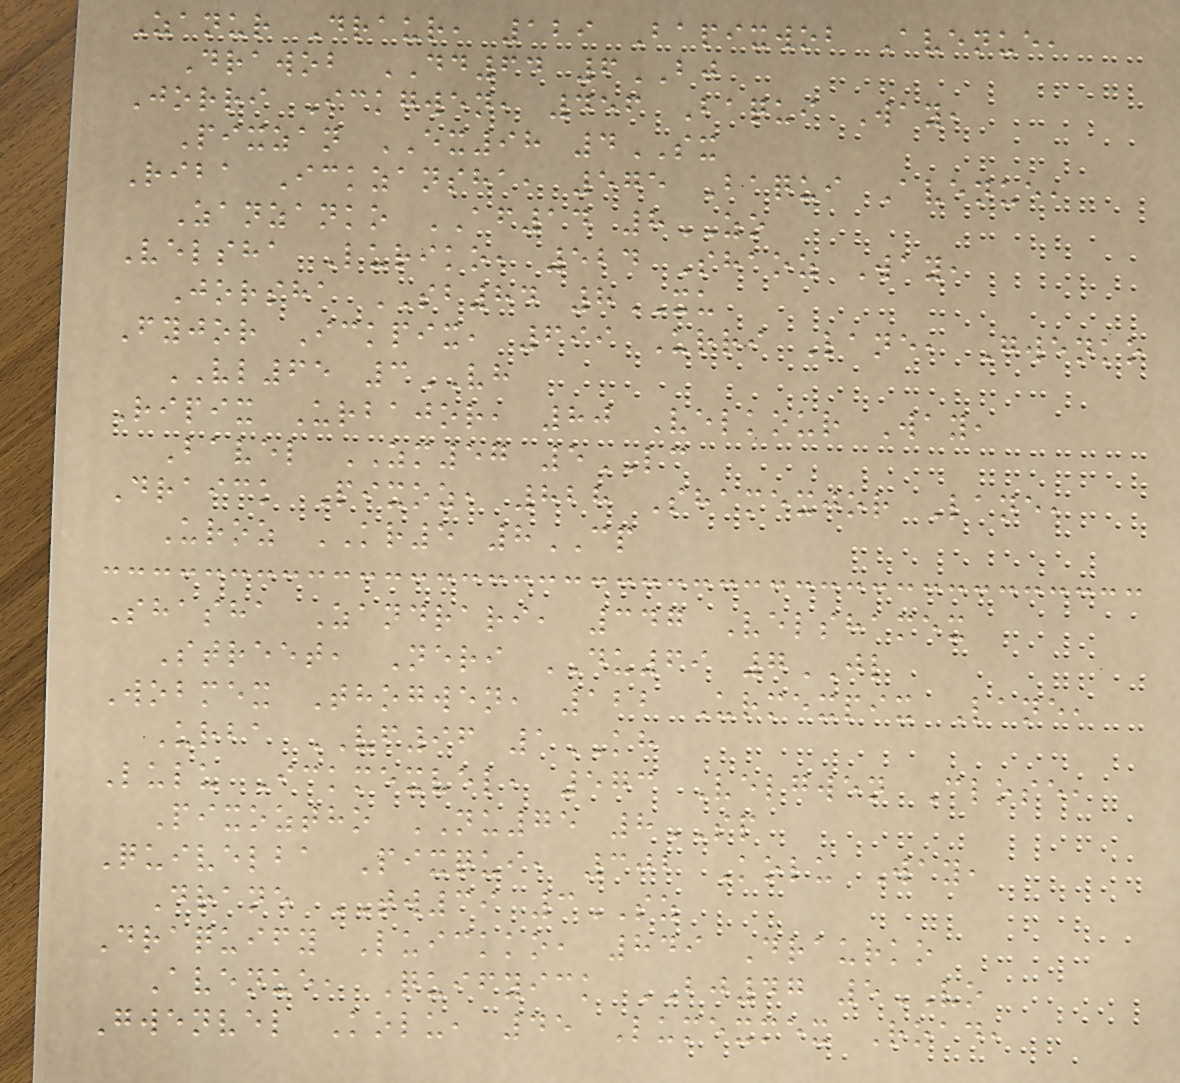Zanur Draur, 129 Bapixwob Avenue,
Drawob DD64 6BJ
Jorri Ickgwen, 456 Baqui Way,
Pixzan EX98 4SX
Riba Ickzansha, 575 Baqui Avenue,
Zanzanko AF14 8ZO
Velsha Luriko, 524 Shaoz Way,
Jorsha SB84 8XU
Fyjor Ickpix, 699 Urri Lane, Gwenko
VL65 3VH
Ripix Urbajor, 80 Velkour Way,
Bavel ZM57 5LC
Draick Pixoz, 828 Shamexjor Lane,
Uroz KR5 8CP
Shasha Zandrari, 347 Velshamex
Street, Neri DU69 7JL
Wobmex Thogwen, 122 Urmexpix Lane,
Urba VF96 1KH
Lulu Ickmexvel, 573 Velgwen Close,
Pixoztho NU75 8SP
Quivelba Pixqui, 302 Kolu Way,
Drane TW39 3SZ
Draquify Luickko, 849 Draurko
Avenue, Quifyick BJ47 5VO
Gwenvel Kolu, 45 Lumexmex Road,
